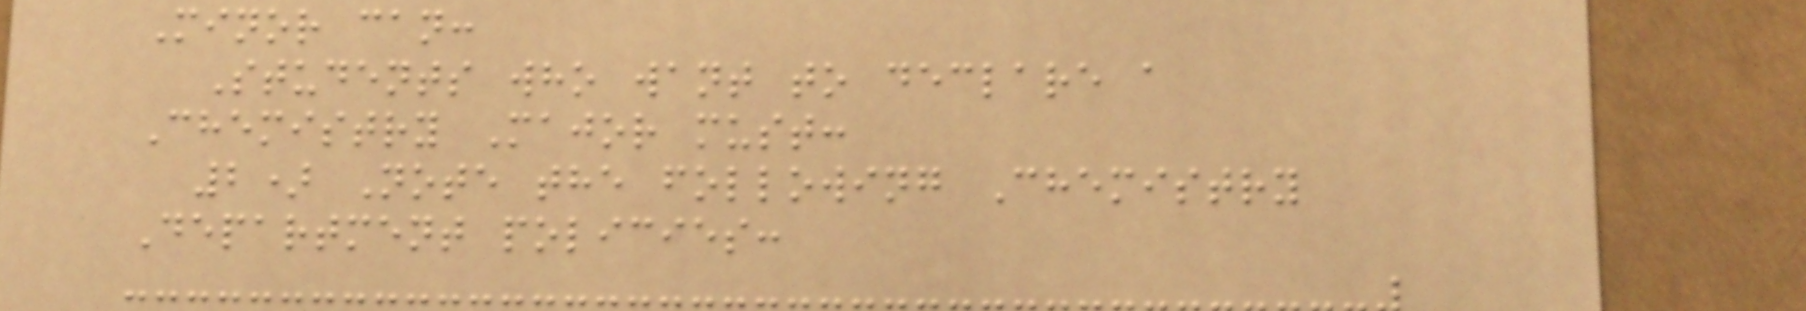Minor can:
Students who want to declare a
Chemistry Major must:
2) Note the following Chemistry
Department policies:
